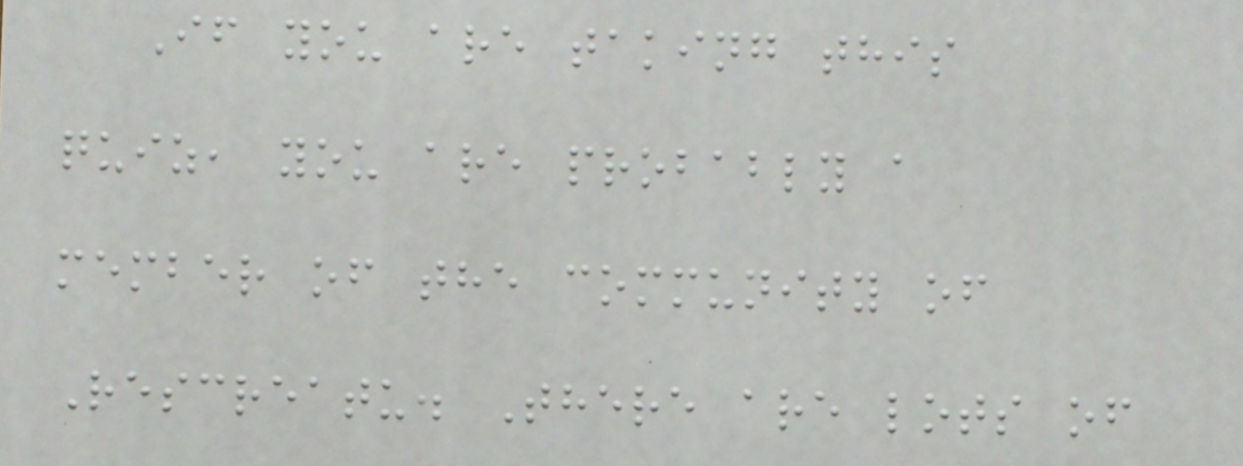If you are taking this
quiz, you are probably a
member of the community of
Rescreatu. There are lots of
